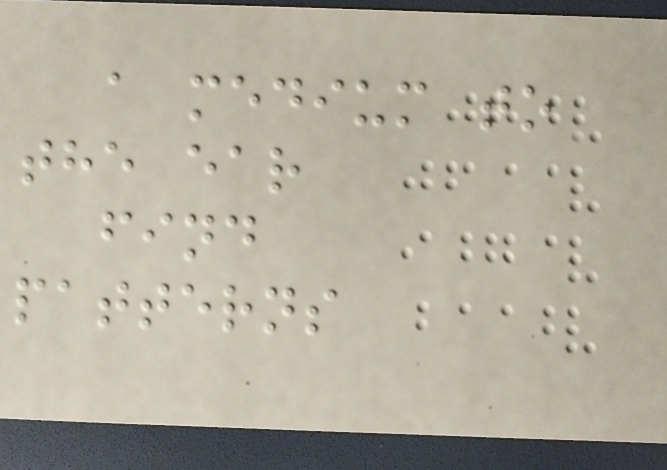a medium to
the ear
find
patterns
